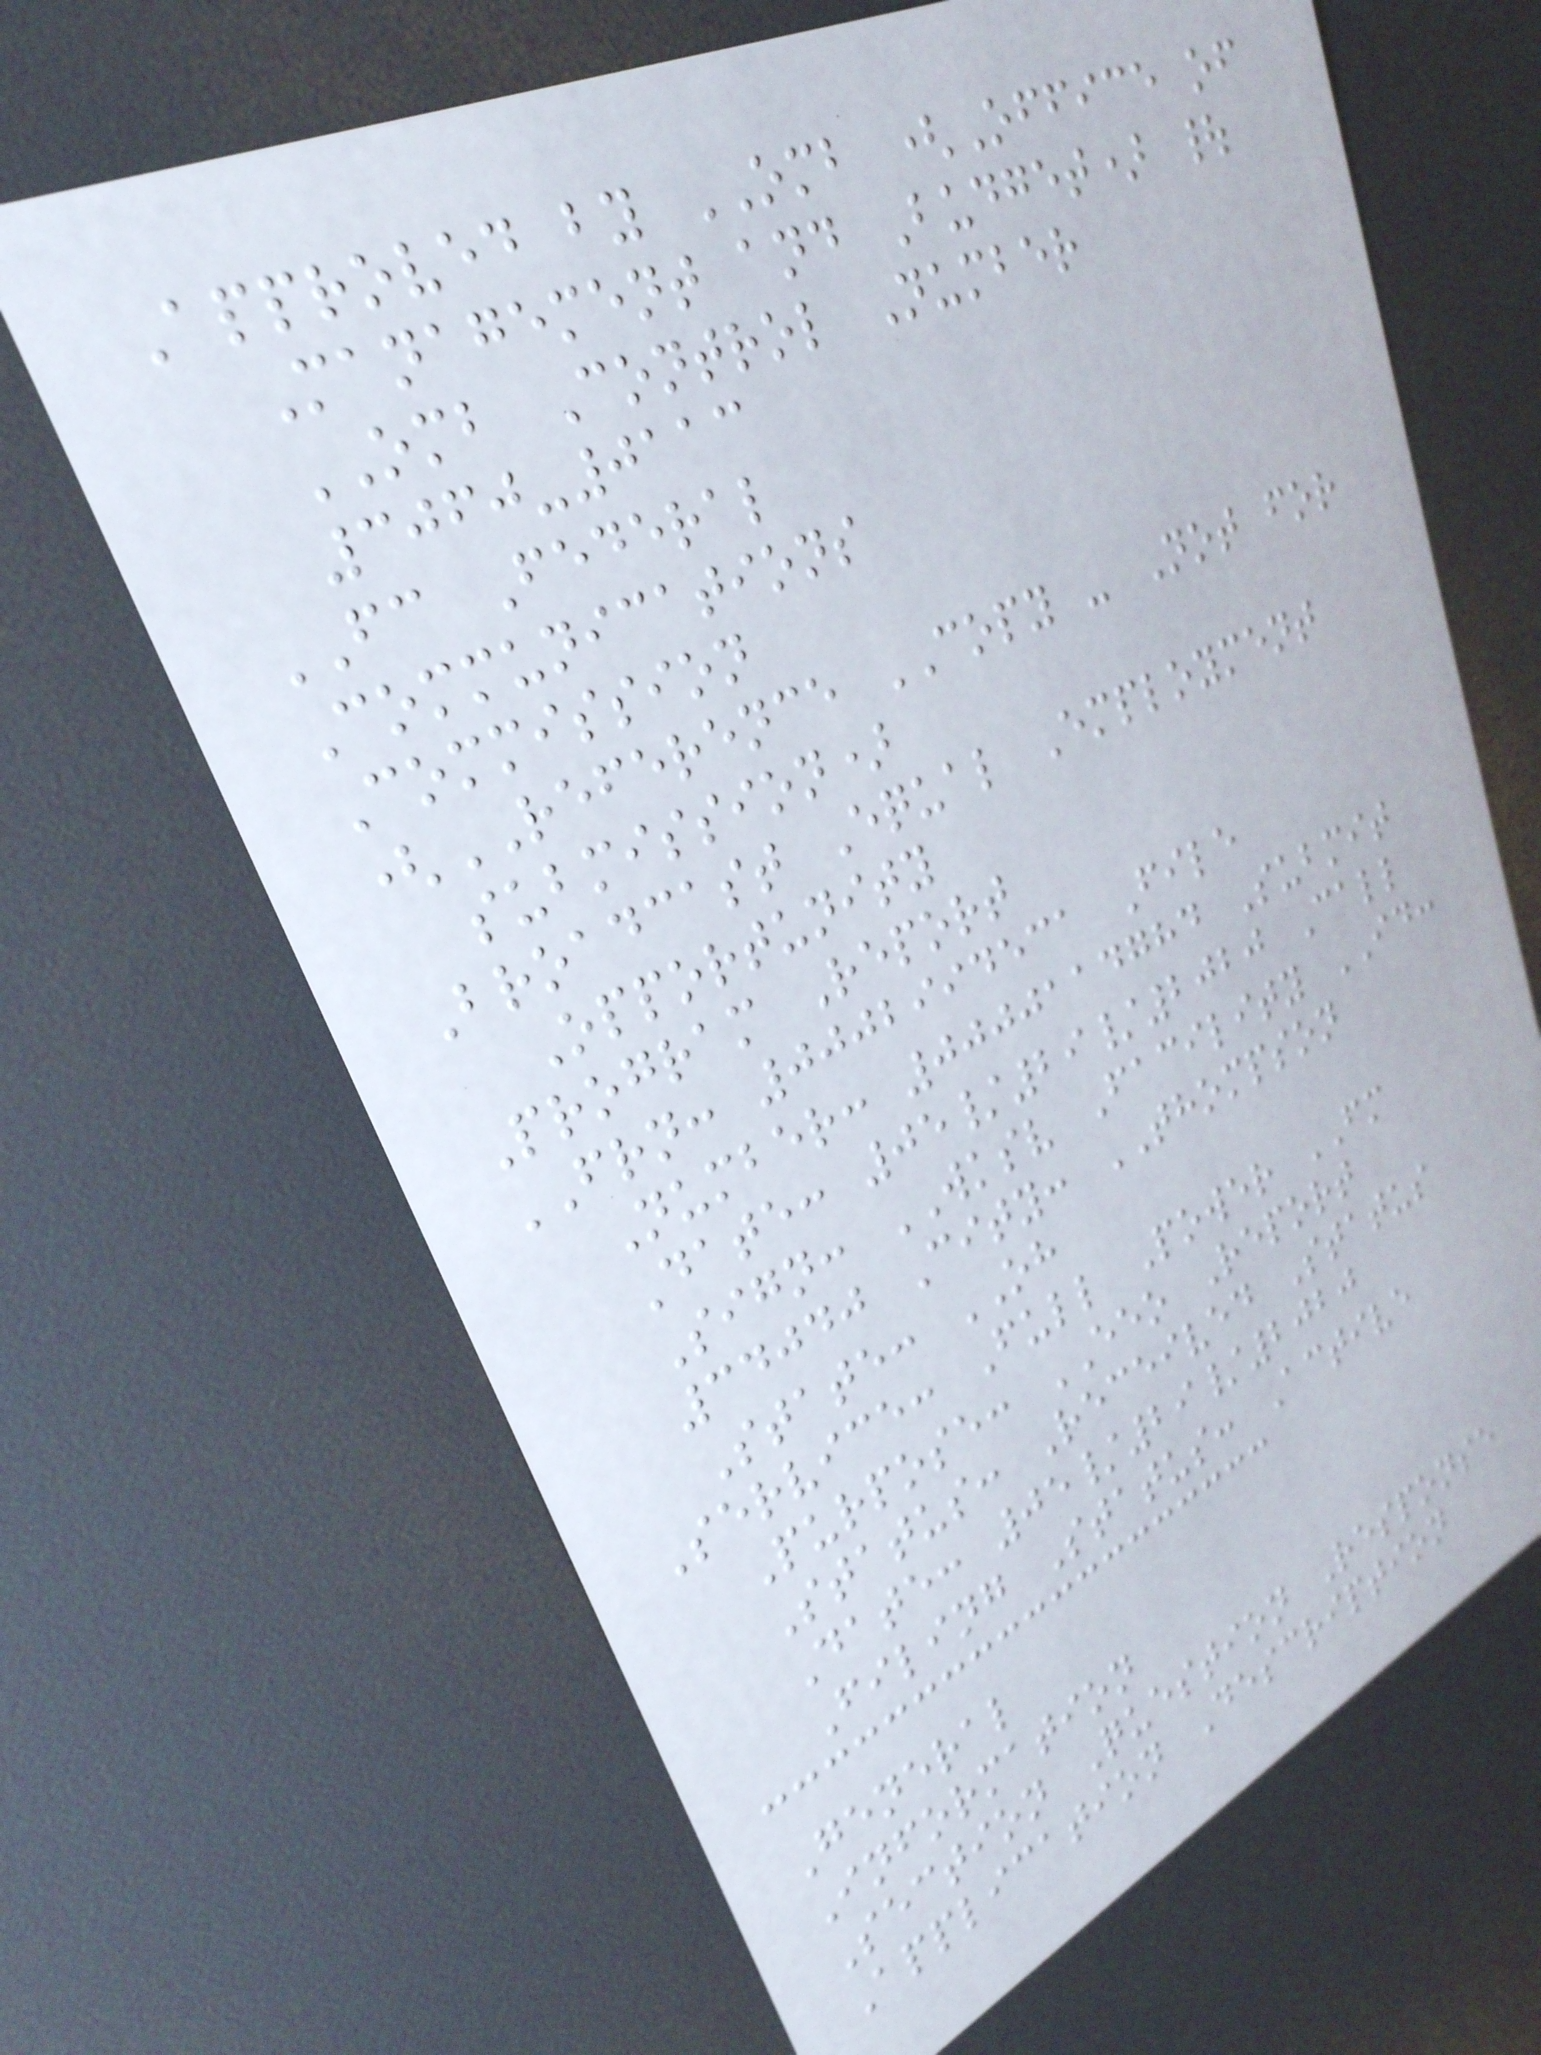Approved by OMB (Office of
Management and Budget) |
OMB Control Number
3060-0113
FC Federal
Communications
Commission
(REFERENCE COPY - Not for
submission)
Broadcast Equal Employment
Opportunity
Program Report
FRN: 0002994531 File
Number: 0000114784 Submit
Date: 05/29/2020 Call
Sign: WKSV Facility ID:
34040 City: THOMPSON
State: OH
Service: Full Power FM
Purpose: EEO Report
Status: Received Status
Date: 05/29/2020
Filing Status: Active
General
Information
Section Question Response
Application Description
